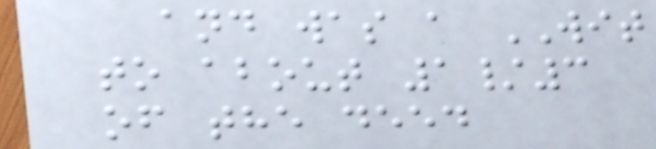and was a WIT
to about 1/3
of the deed
